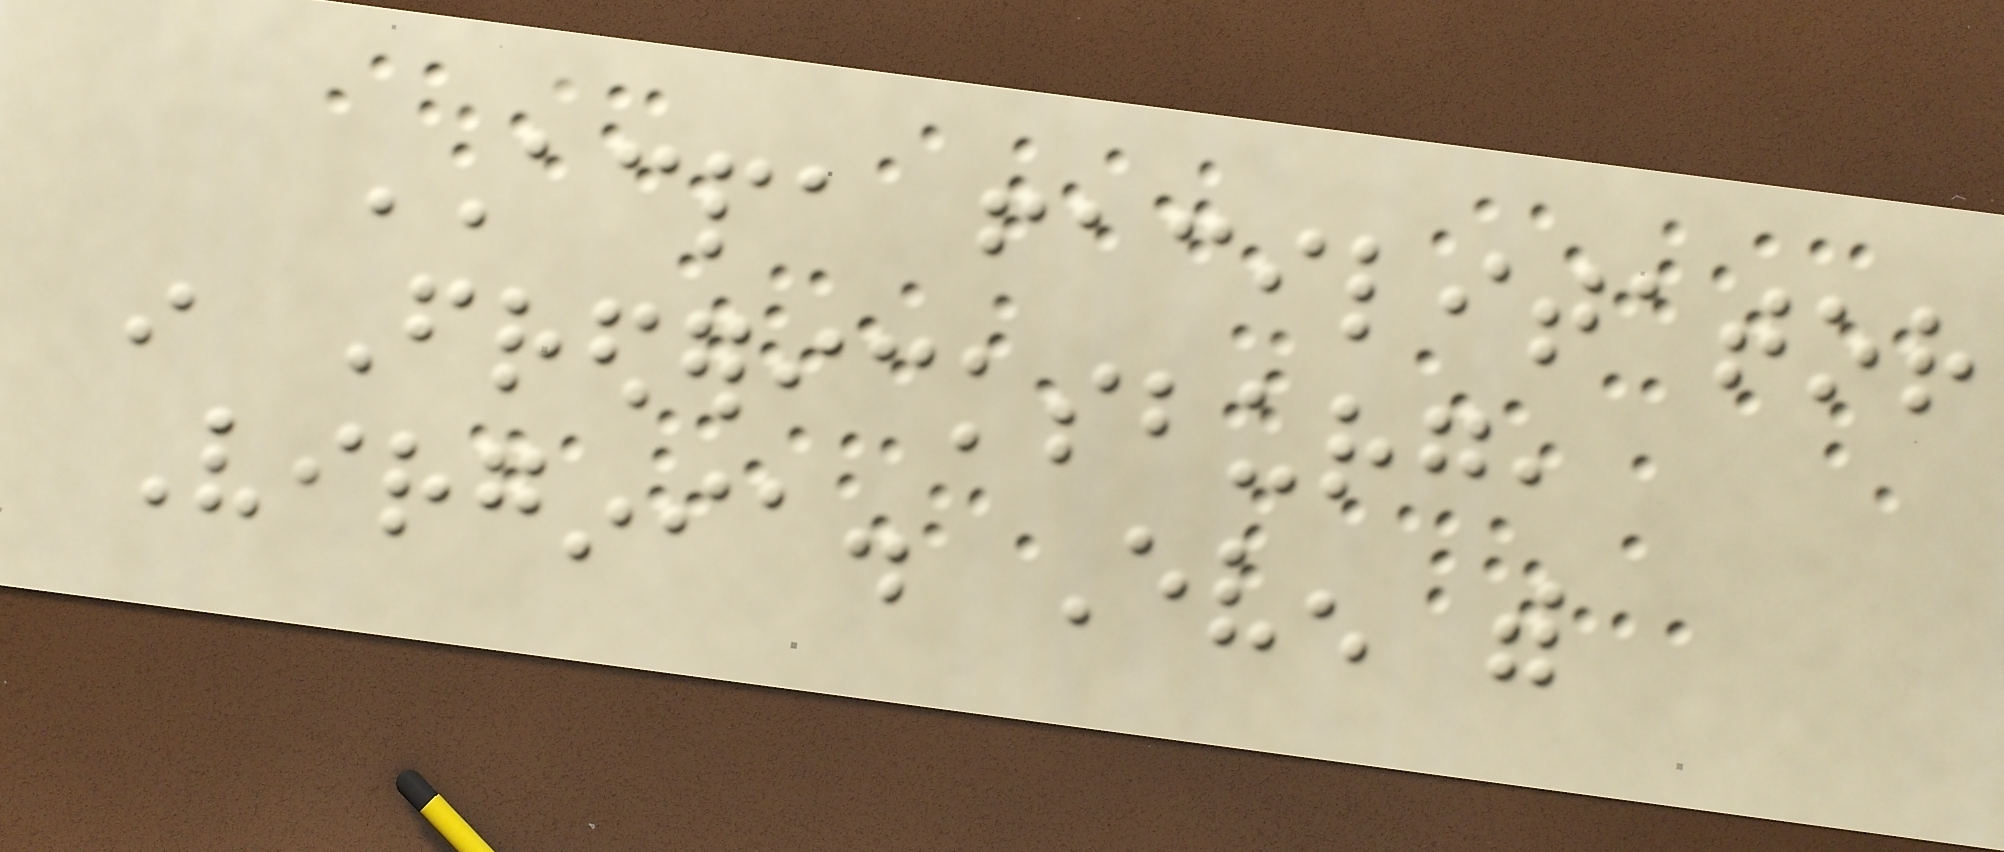ACPA facilitator
in Fredericksburg,
Virginia. Even with
